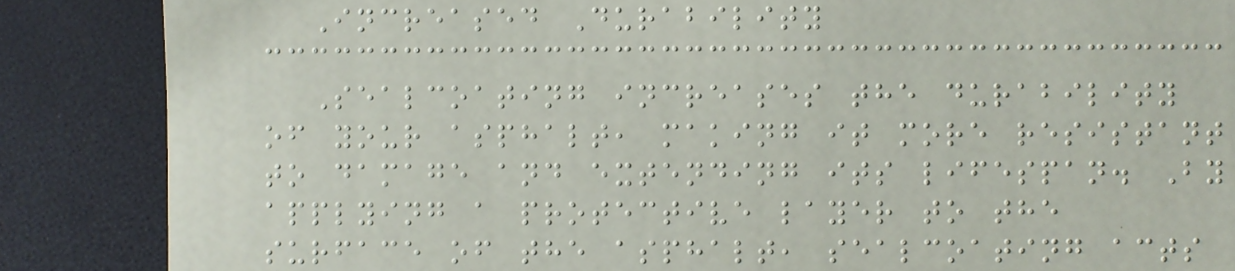Increased Durability
Sealcoating increases the durability
of your asphalt, making it more resistant
to damage and extending its lifespan. By
applying a protective layer to the
surface of the asphalt, sealcoating acts
